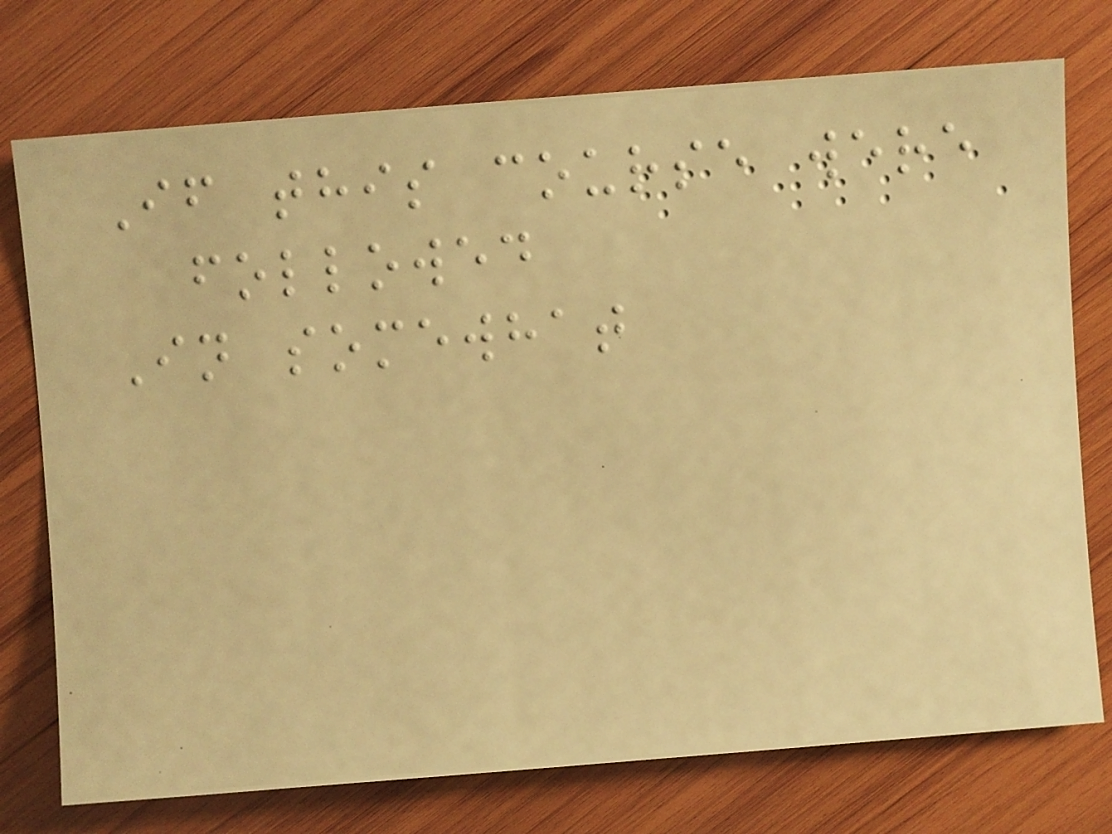If this course were
followed
In somewhat
